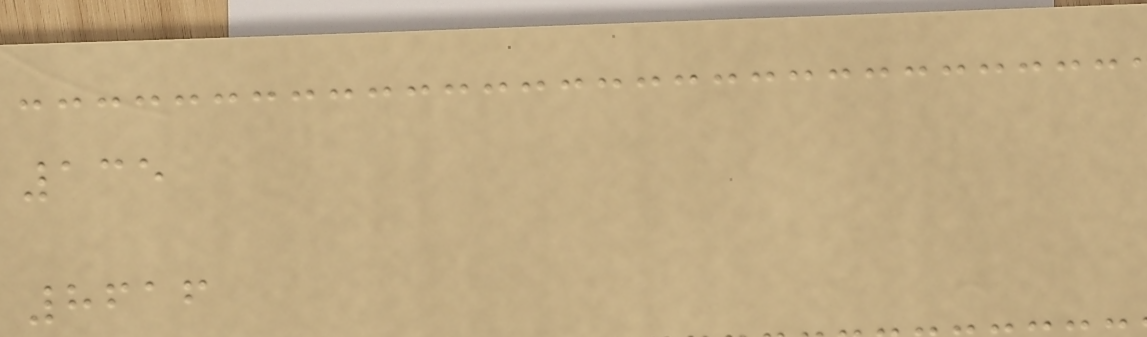135
8616
